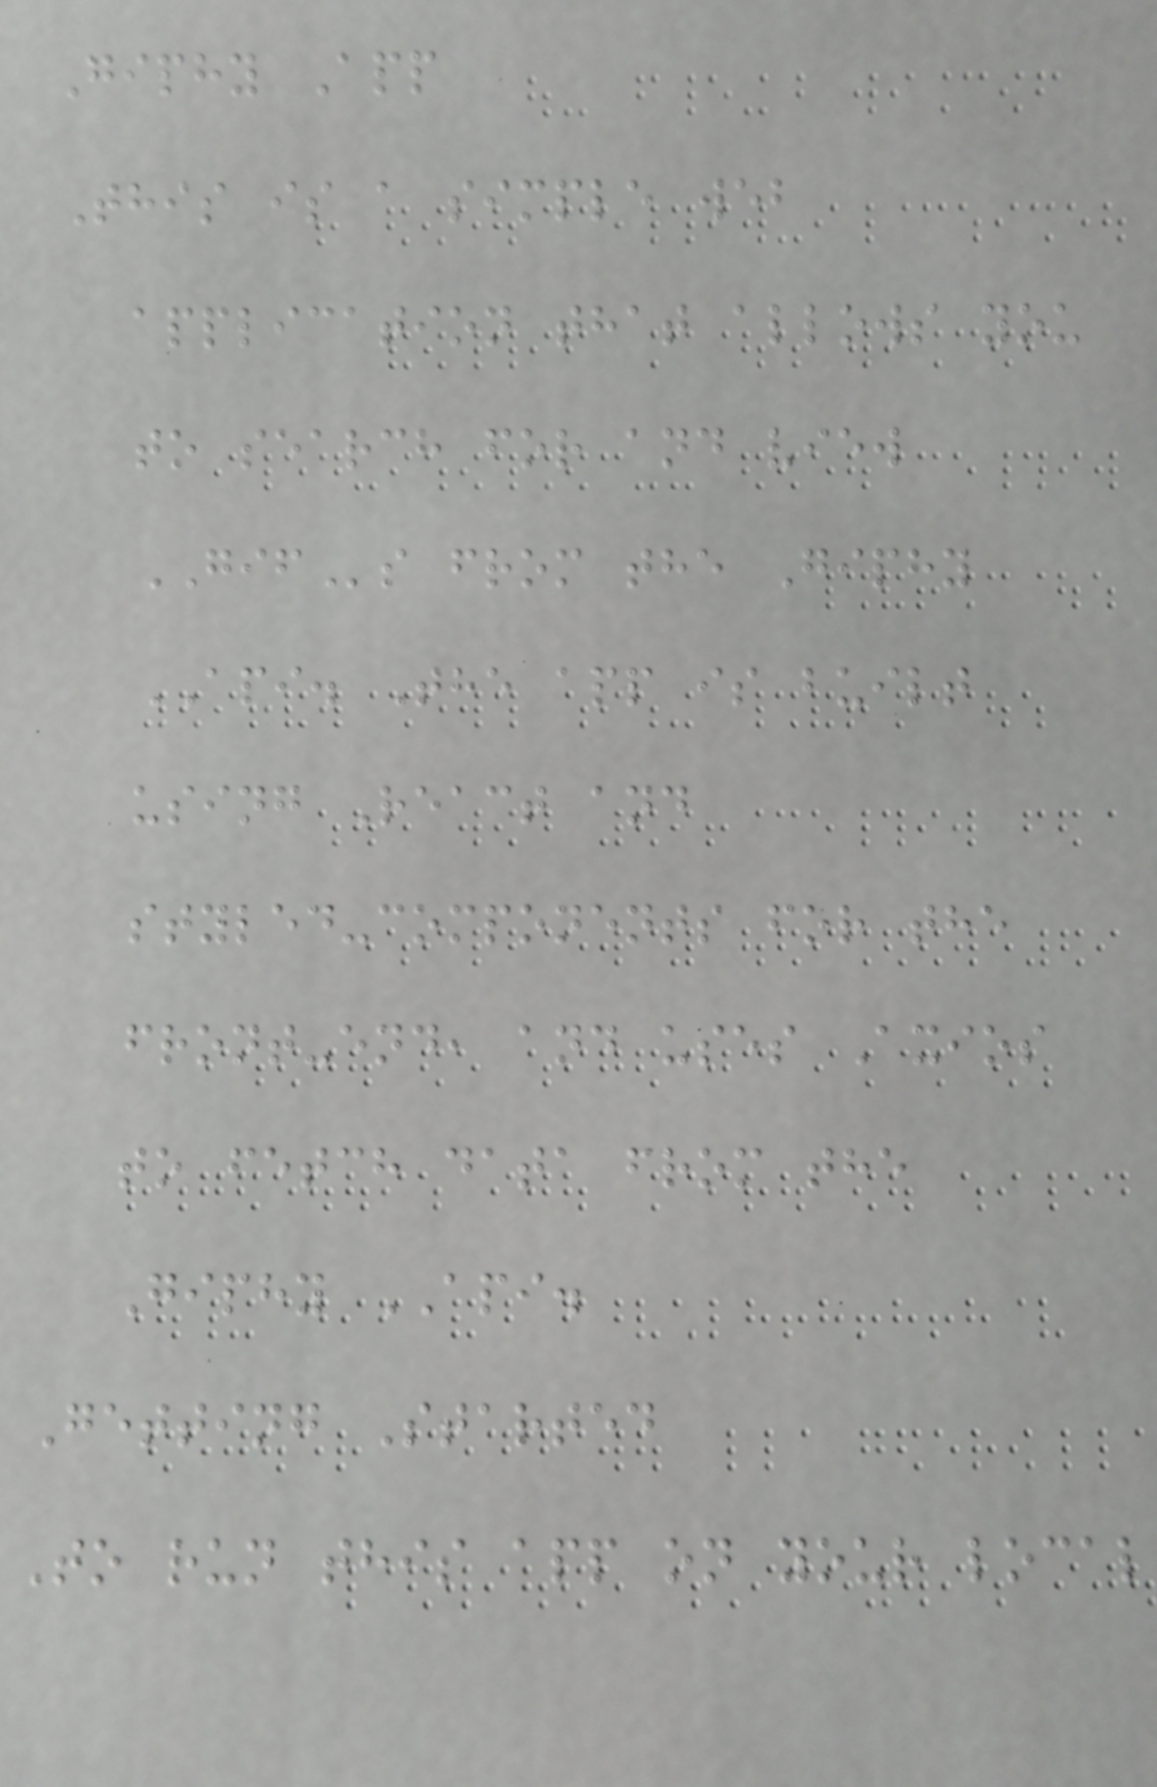Giphy App
This is a simple web
application that allows you
to search for and view
GIFs from the Giphy
API. The app is built
using React and
styled-components for the
front-end, and uses Axios
to fetch data from the
Giphy API.
Getting Started
To run this app on your local
